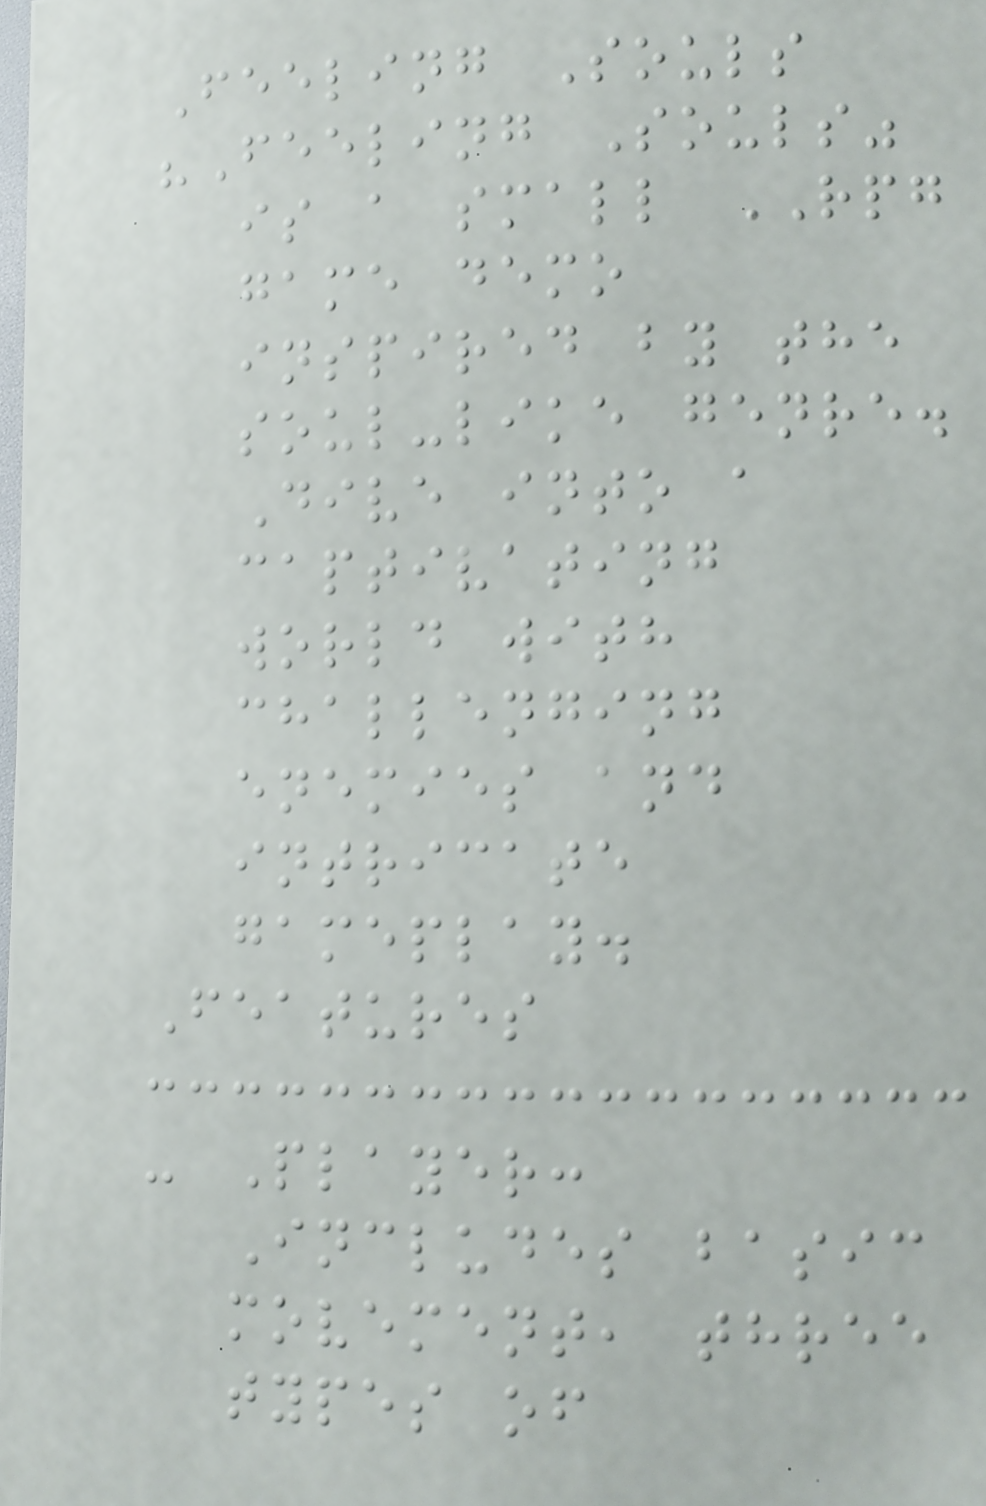Feeling Souls
"Feeling Souls"
is a small RPG
game demo
inspired by the
soul-like genre.
Dive into a
captivating
world with
challenging
enemies and
intricate
gameplay.
Features
- Player:
Includes basic
movement, three
types of
